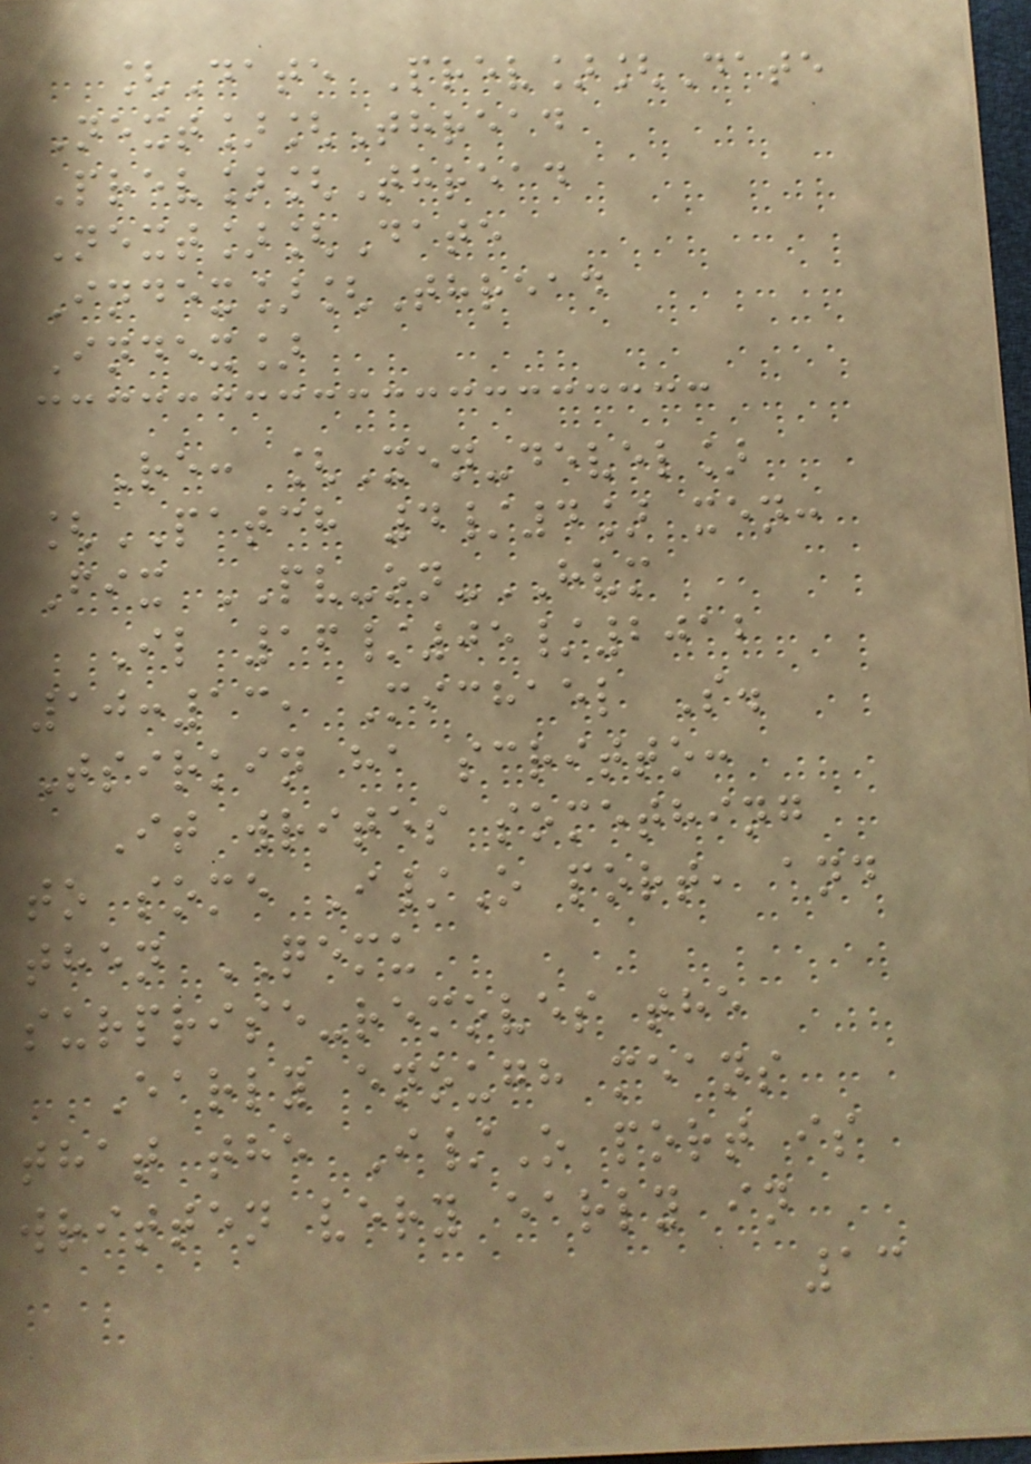[Date Prev][Date
Next][Thread
Prev][Thread
Next][Date
Index][Thread
Index]
Re: [Xen-devel]
[PATCH 4/4] xen:
Fix PV-on-HVM
Il 16/05/2012
10:13, Michael S.
Tsirkin ha scritto:
It writes something
to some I/O port, and
then QEMU
surprise-removes the
Early enough means
that the I/O port is
written very early in
13
